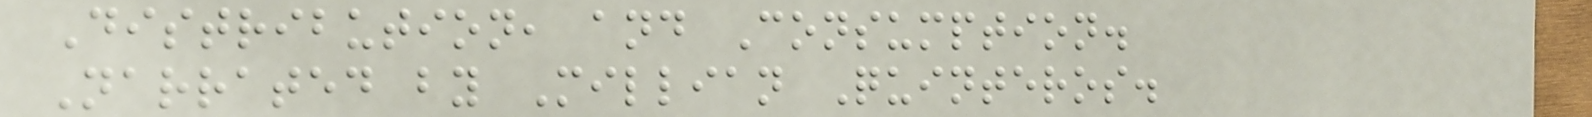Distribution, and Consumption.
Narrated by Millian Quinteros.
